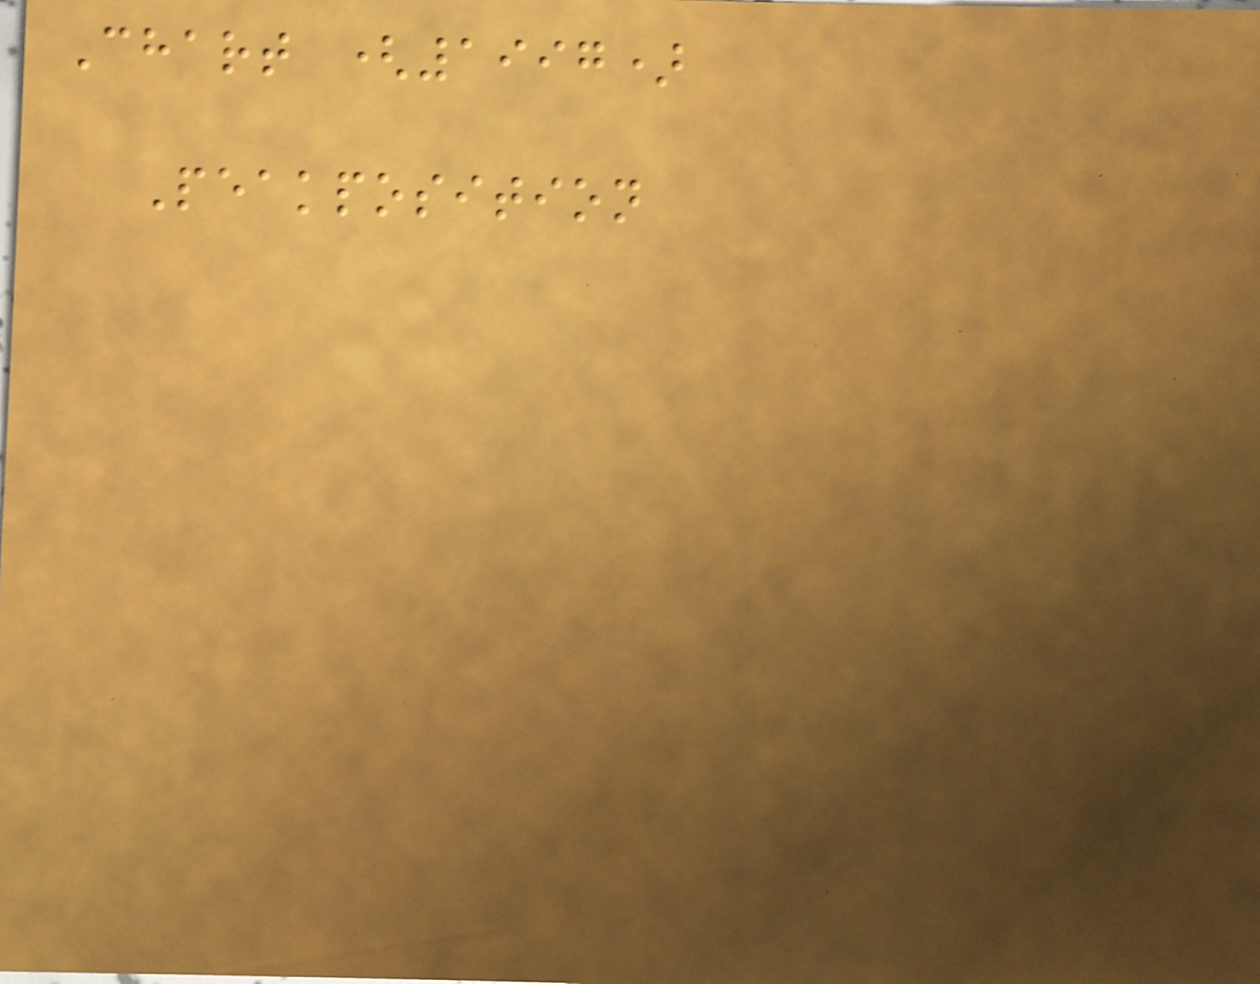Chart (1997)
Peakposition
